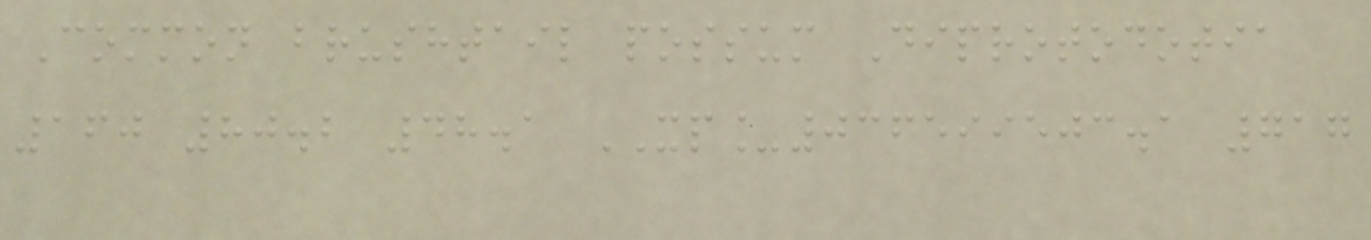Common brushtail possum Diprotodotia
160 80.2 48.1 XP_036599503.1 717
